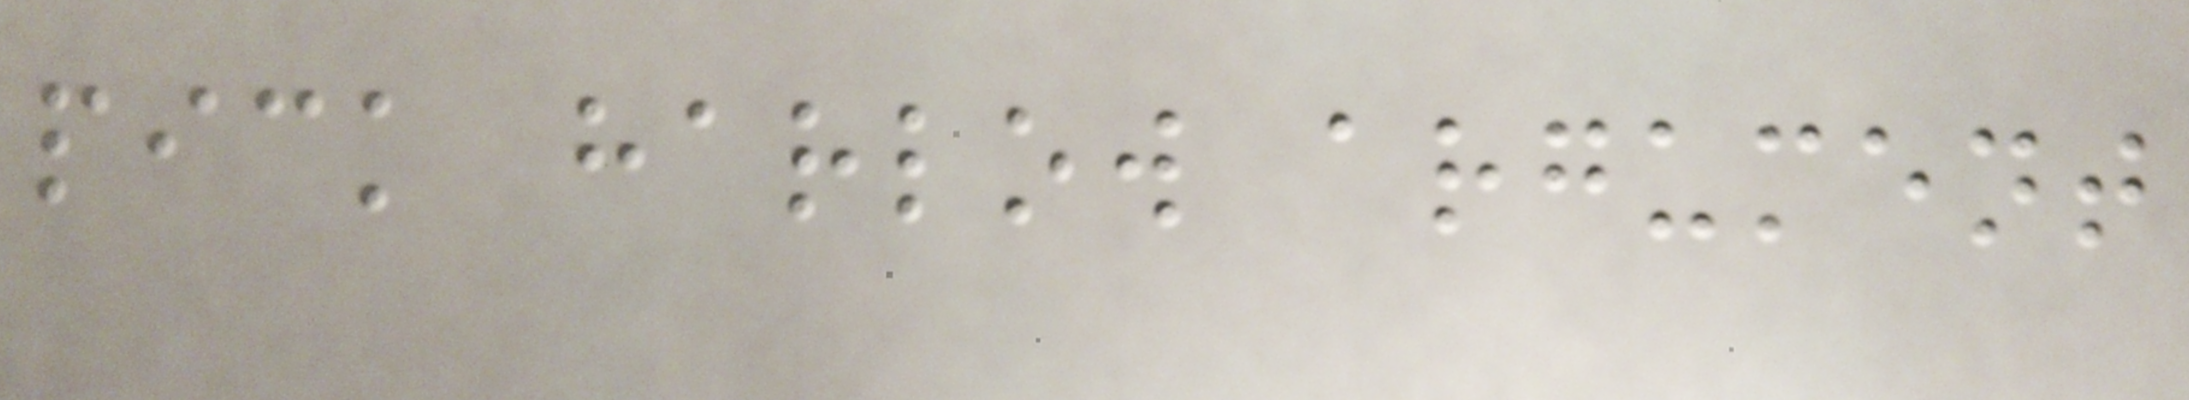pick harlow argument
